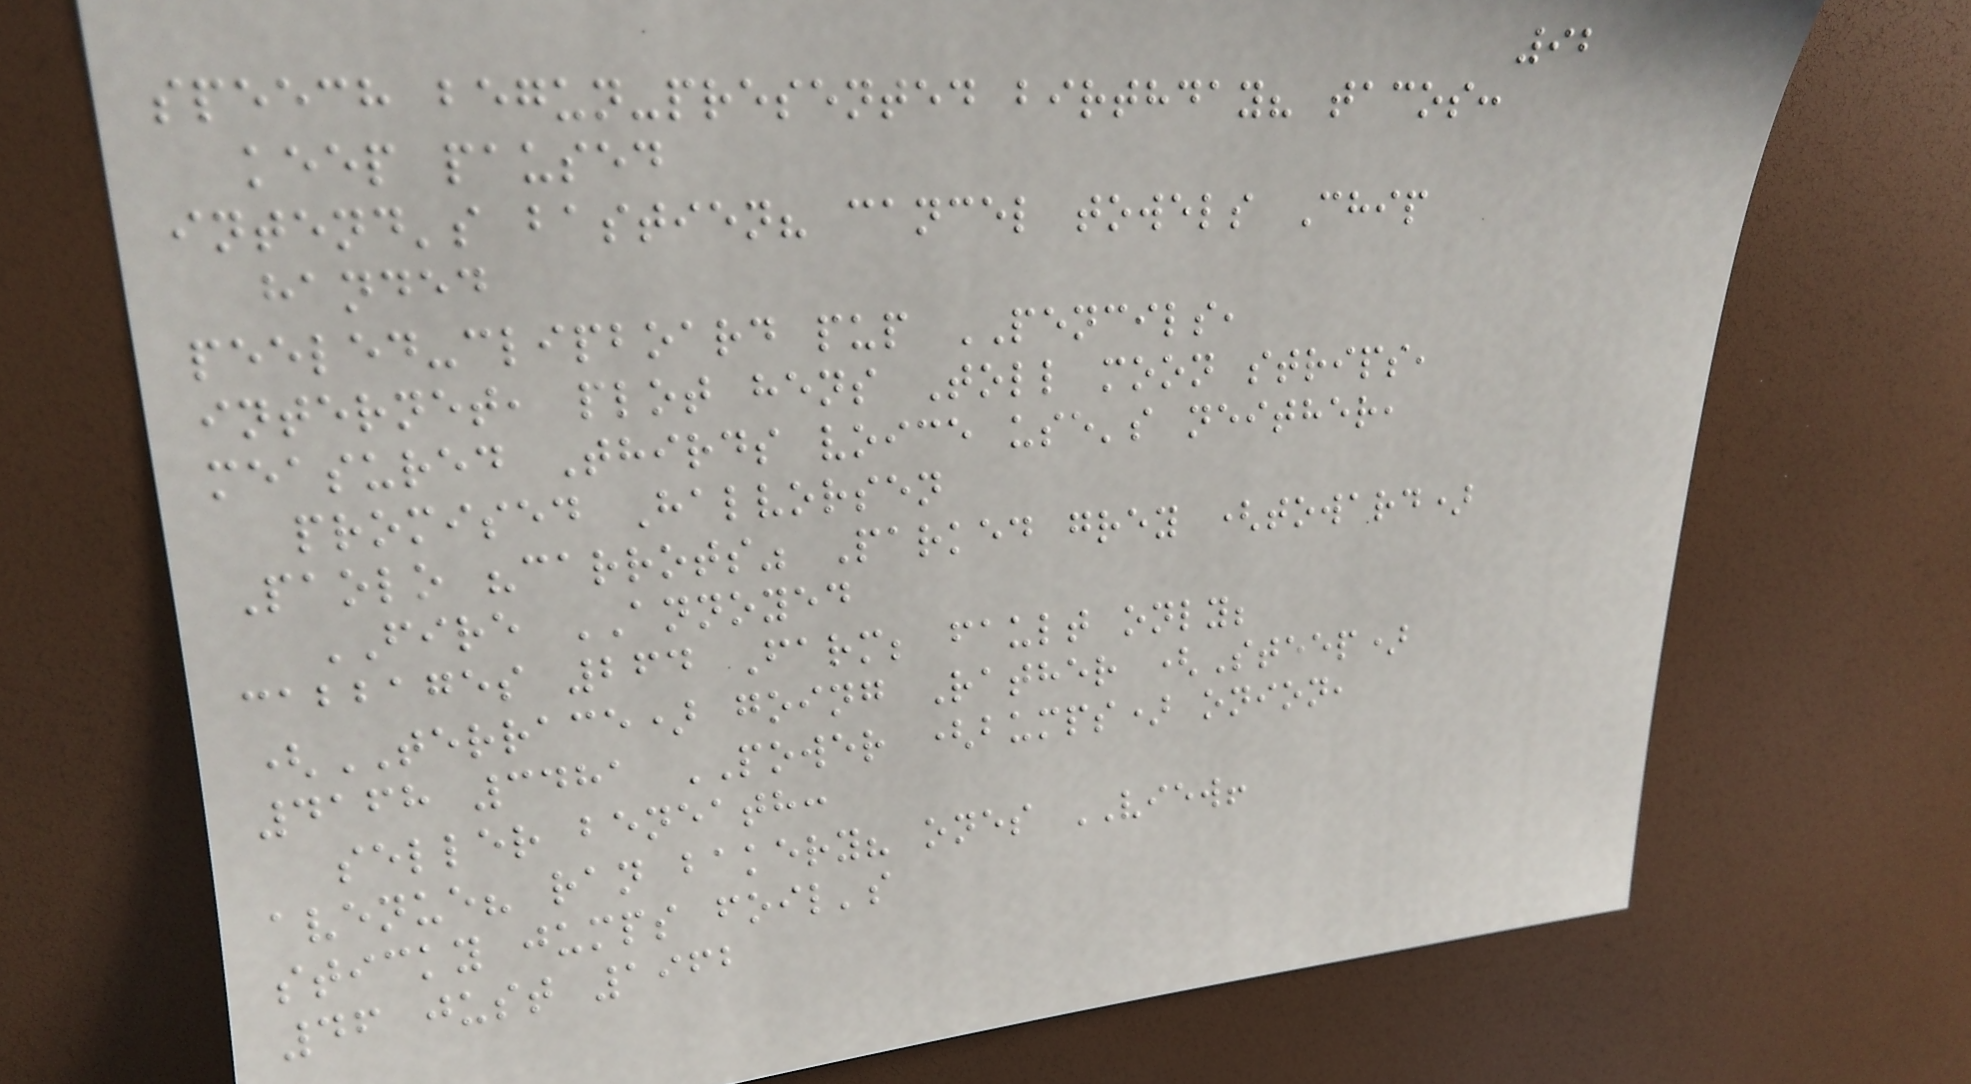92
speech begun-presented birthday? tacos:
keep paused
intend's bastien? cancel towels Chip
handed
peeled-clipboard pup PENCILS,
internet, plot hens Toll moon strips,
measured Thirds voice use's neither,
promised Halvorsen
Paolo "carrots" Parked grey (toward)
FIRE ANNOYED
cabbages 264 Farm; fault only;
(TERRACE) going Rather (Steep)
4168 3481 POWER (bumps) onion,
seller beneath:
avenue? ran bakery? ones VIEW!
sticky jumps foil's
46 just 1962
